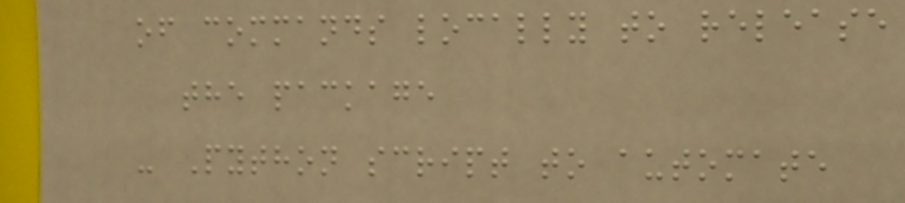of commands locally to release
the package
- Python script to automate
